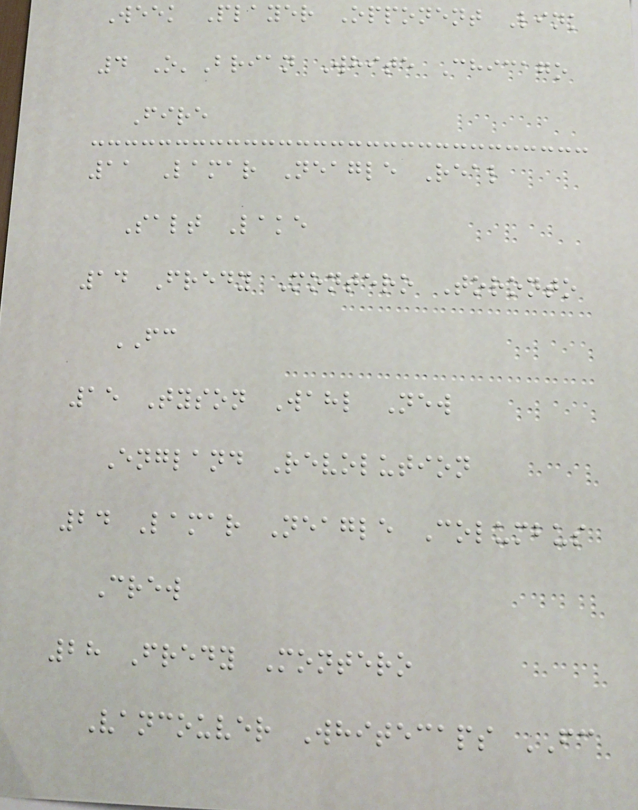Week Player Opponent Link
4 O'Brian White Chicago
Fire
11 Lamar Neagle Real
Salt Lake
14 Fredy Montero Toronto
FC
15 Tyson Wahl New
England Revolution
24 Lamar Neagle Columbus
Crew
28 Fredy Montero
Vancouver Whitecaps FC
